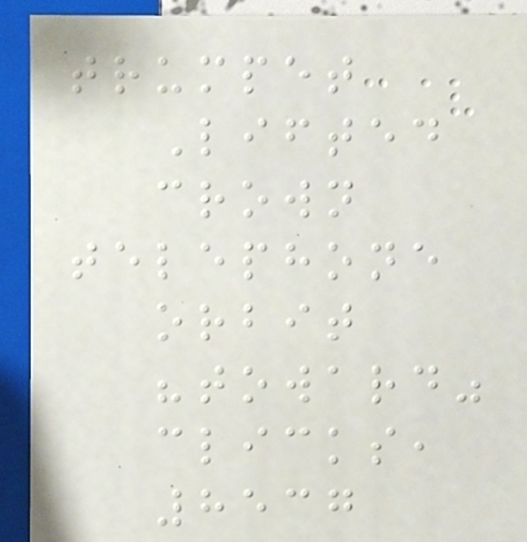trumpet
Lifted
crown
telephone
orbit
"toward"
clicks,
8537
